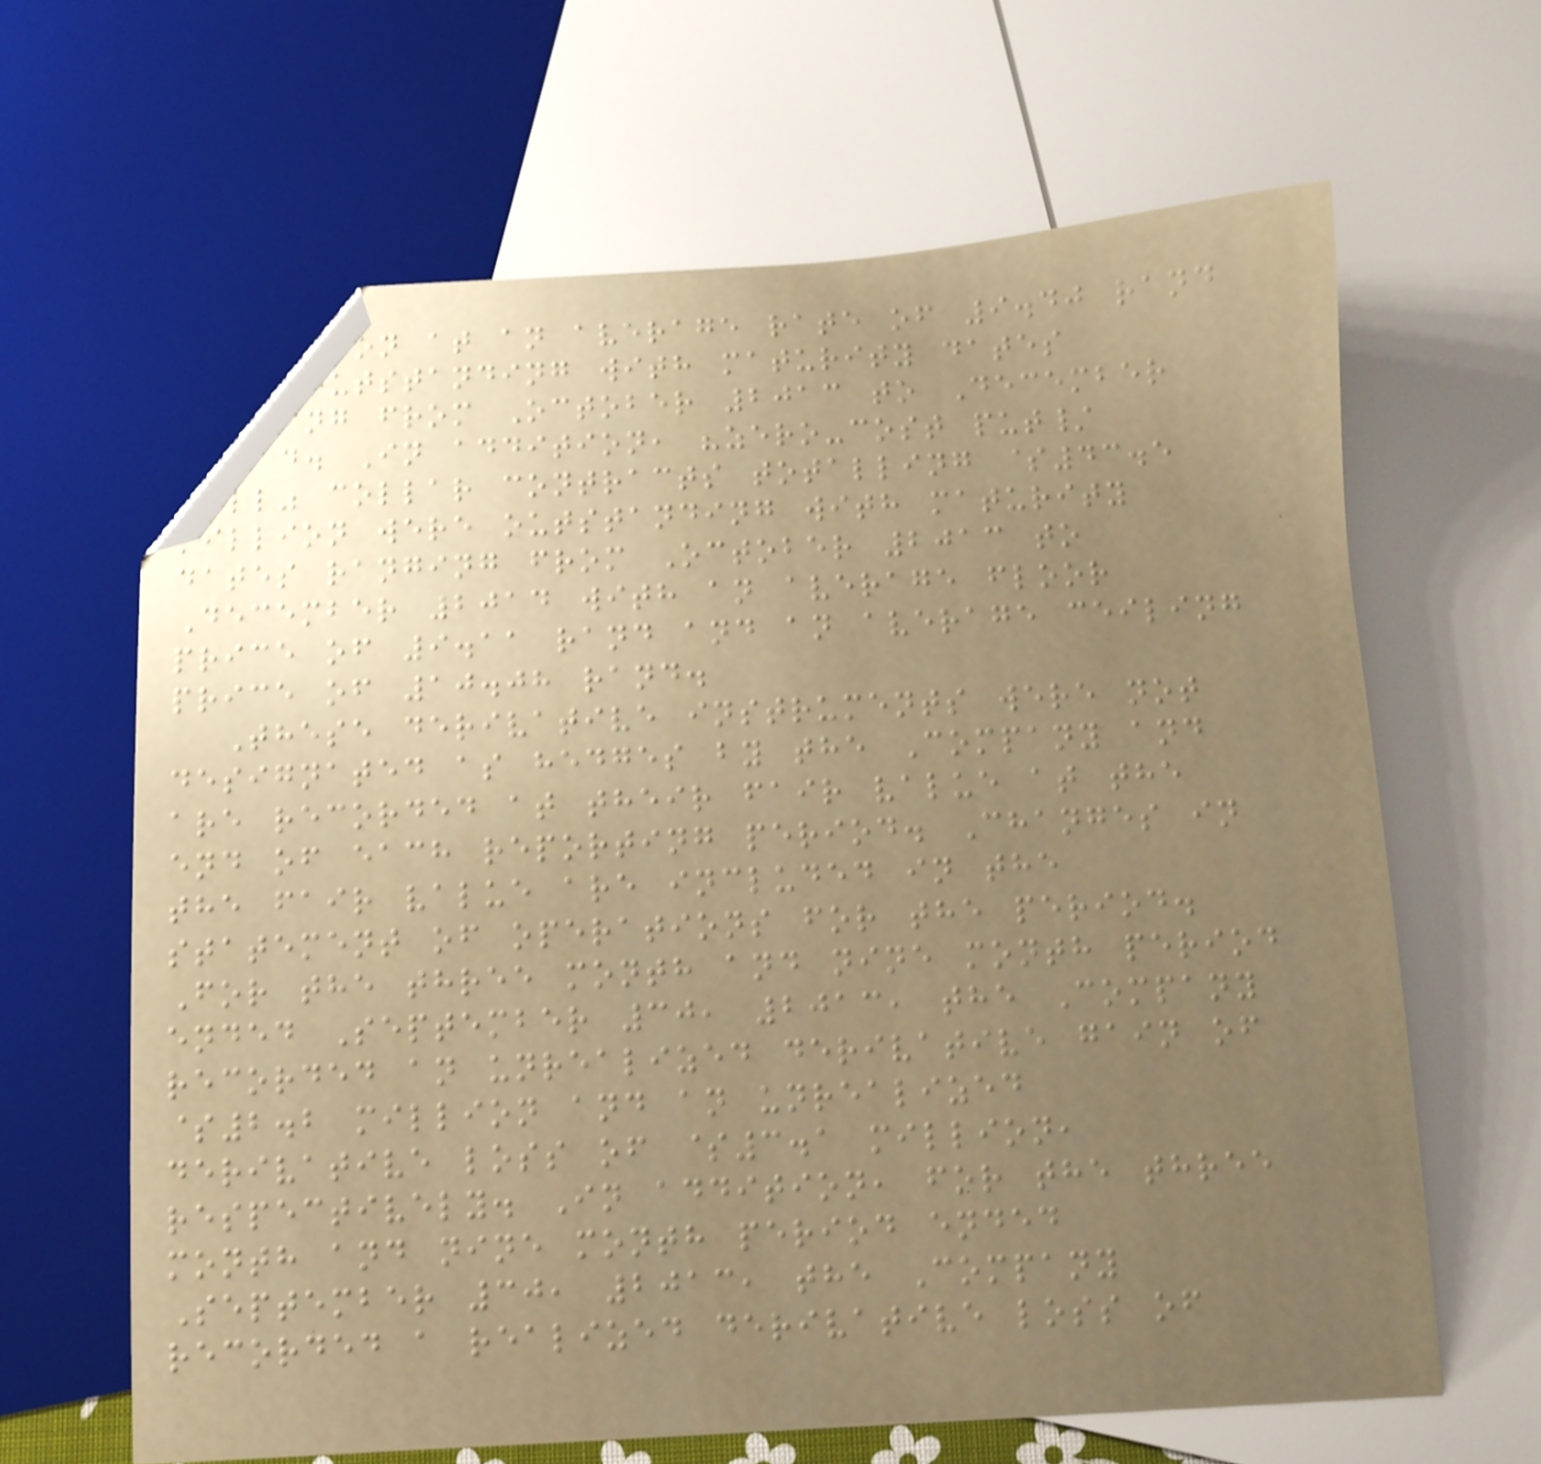million at an average rate of 9.40 rand
were outstanding with maturity dates
ranging from October 2013 to December
2014. In addition, "zero-cost put/
call" collar contracts totalling $43.5
million were outstanding with maturity
dates ranging from October 2013 to
December 2014 with an average floor
price of 9.11 rand and an average ceiling
price of 10.08 rand.
These derivative instruments were not
designated as hedges by the Company and
are recorded at their fair value at the
end of each reporting period. Changes in
the fair value are included in the
statement of operations for the period.
For the three month and nine month period
ended September 30, 2013, the Company
recorded an unrealized derivative gain of
$2.2 million and an unrealized
derivative loss of $3.1 million,
respectively. In addition, for the three
month and nine month period ended
September 30, 2013, the Company
recorded a realized derivative loss of
